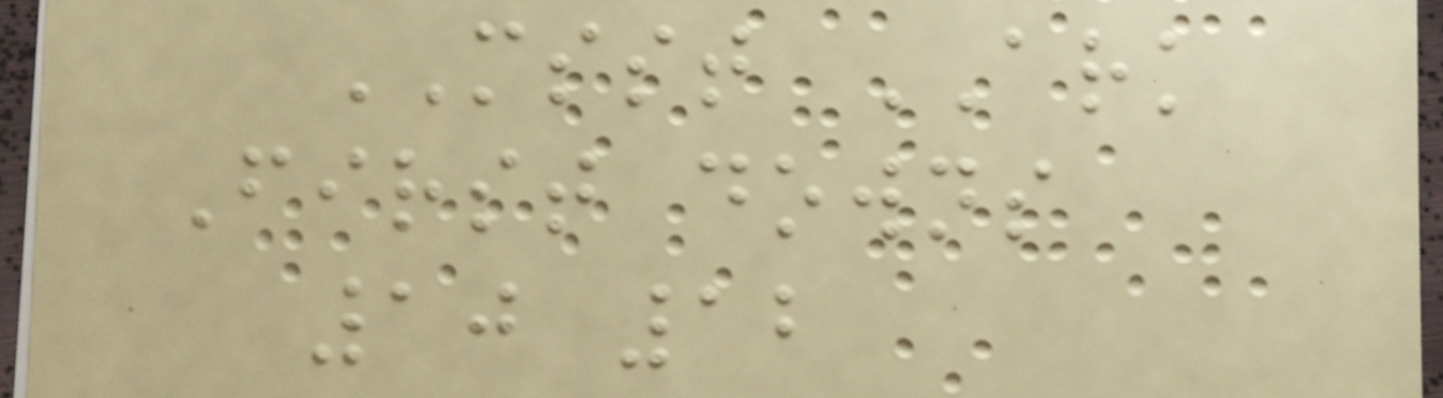MSST ARK
First downs
10 12
